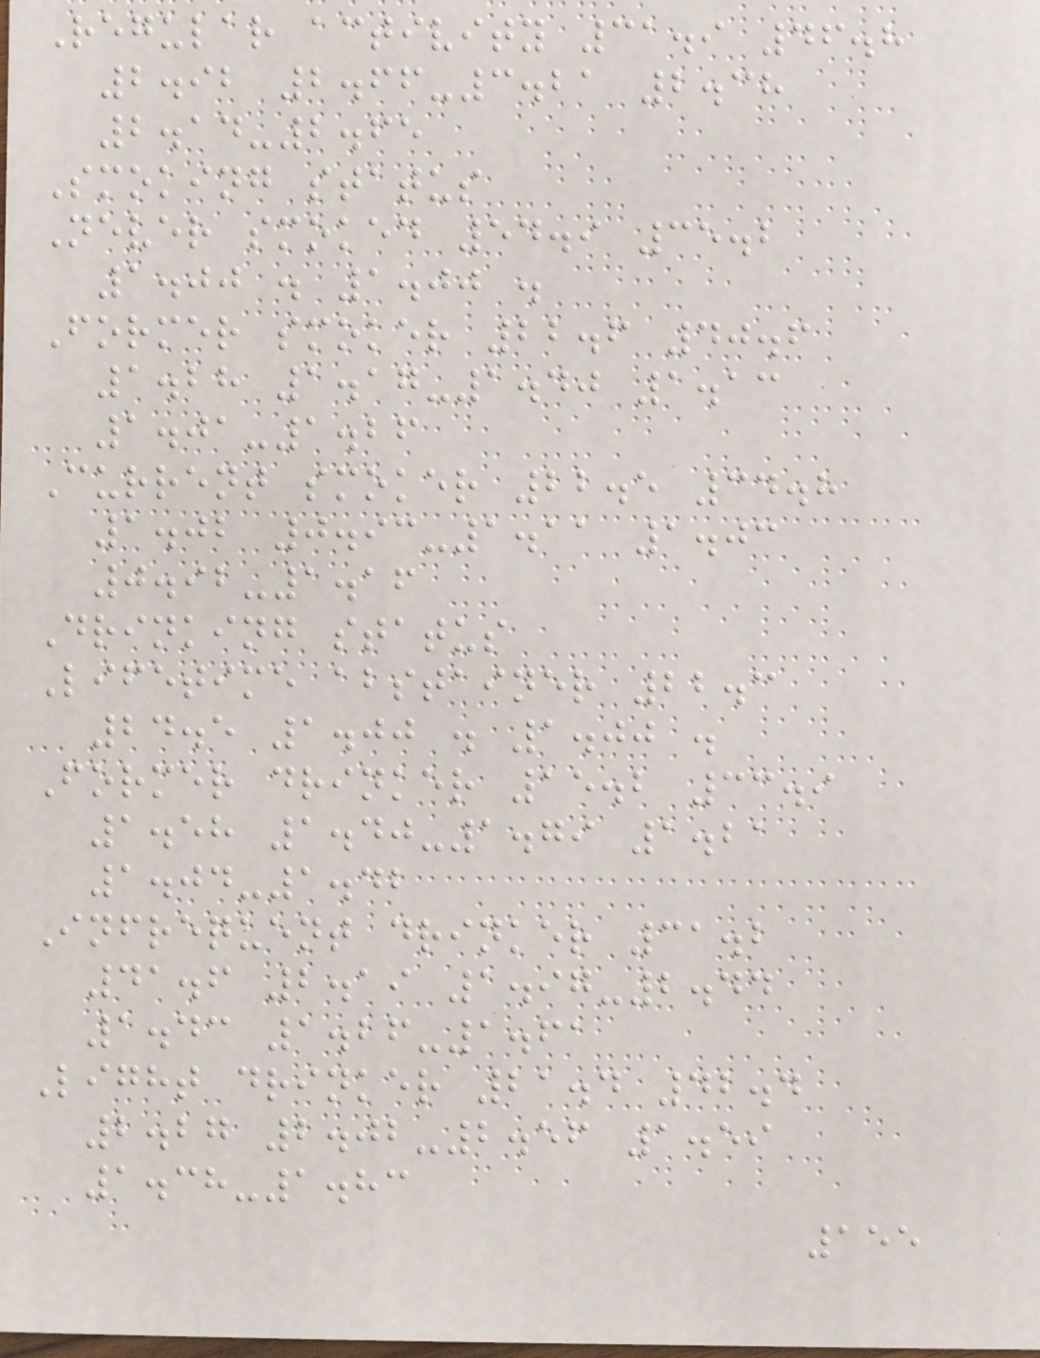Regular activity 31.9 46.8
2.92 2.66-3.21 2.38
2.14-2.65
Smoking status
Never smoked 54.9 35.2
1.00 . 1.00 .
Former smoker 22.6 40.6
1.28 1.17-1.40 1.13
1.01-1.26
Current smoker 22.5 34.8
1.02 0.93-1.11 1.03
0.92-1.16
Drinking status
Lifetime abstainer 22.3
24.5 1.00 . 1.00 .
Former drinker 15.2 33.9
1.58 1.40-1.79 1.21
1.04-1.42
Infrequent drinker 31.2
41.6 2.19 1.97-2.44
1.43 1.26-1.61
Light drinker 21.4 42.4
2.27 2.02-2.56 1.59
1.38-1.83
155
